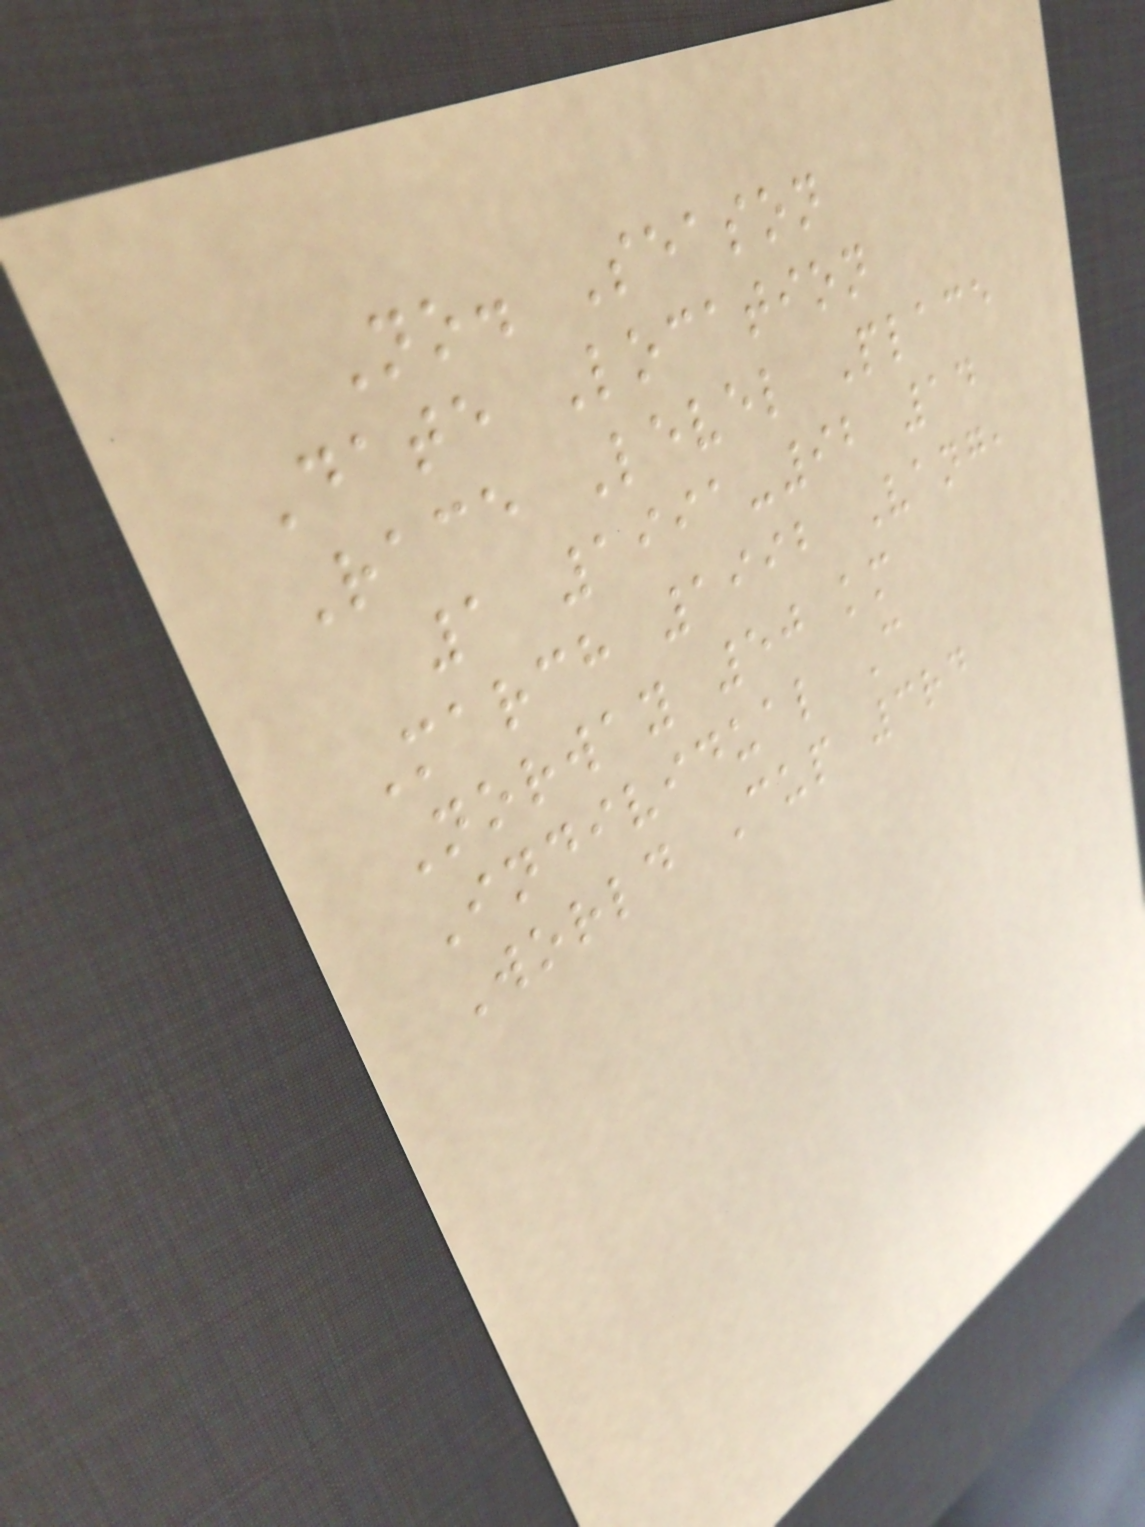No. Season
Date Location
Race Level Place
1 1991-92 14
March 1992 Vang,
Norway 50 km
Individual C
World Cup 3rd
